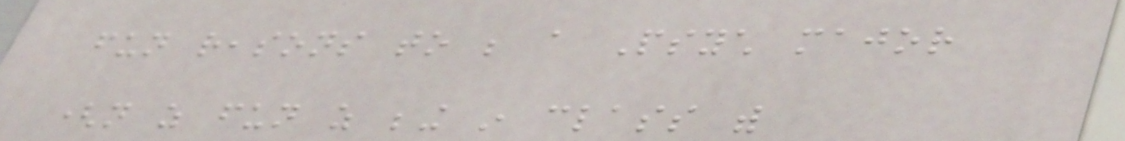fun reasons to be a Psych major
(not as fun as being in class with
